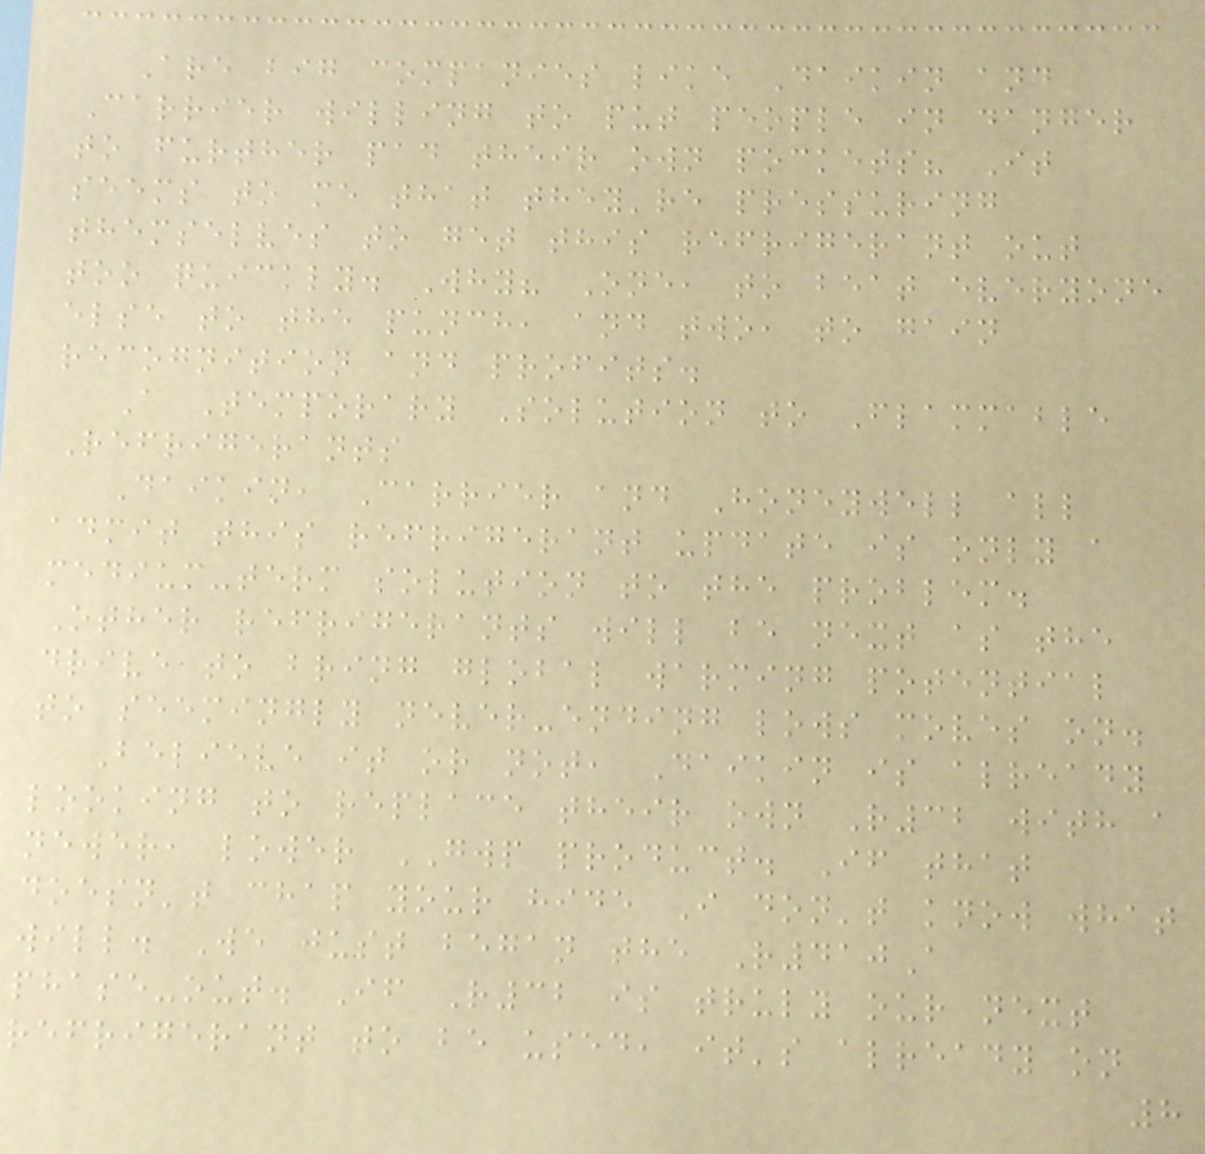Are big companies like Daikin and
Carrier willing to put people in danger
to further pad their own pockets? It
seems to me that they're pressuring
themselves to get this refrigerant out
too quickly. Why? One, to beat everyone
else to the punch, and two, to gain
recognition and profits.
A Temporary Solution to Flammable
Refrigerants
Daikin, Carrier and Honeywell all
admit this refrigerant update is only a
medium-term solution to the problem.
Other refrigerants will be next as the
drive to bring global warming potential
to seemingly never-ending lows moves on.
Believe it or not, Daikin is already
looking to replace their own R32 with a
newer, lower GWP product. If that
doesn't chap your hide I don't know what
will. We just began the R410A
phase-out. If R32 is truly our next
refrigerant to be used, it's already on
8
